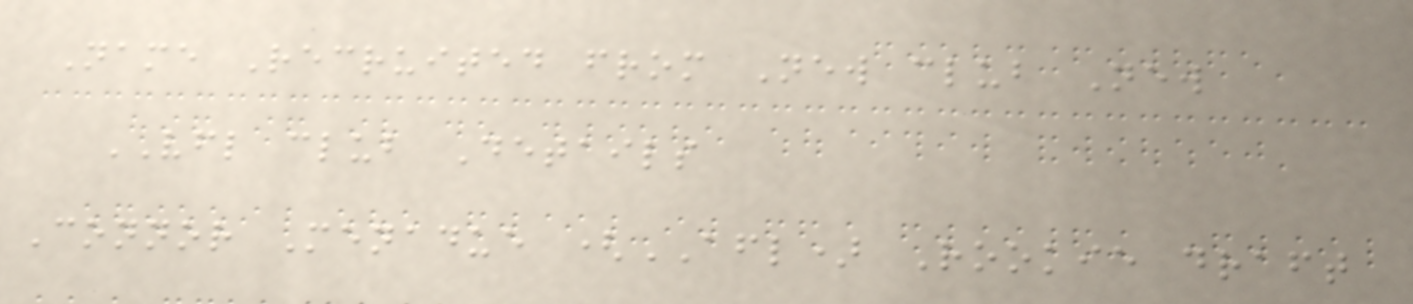Name Recruited from New club New
VFL club Details
Connor Menadue (AFL) Rookie draft
